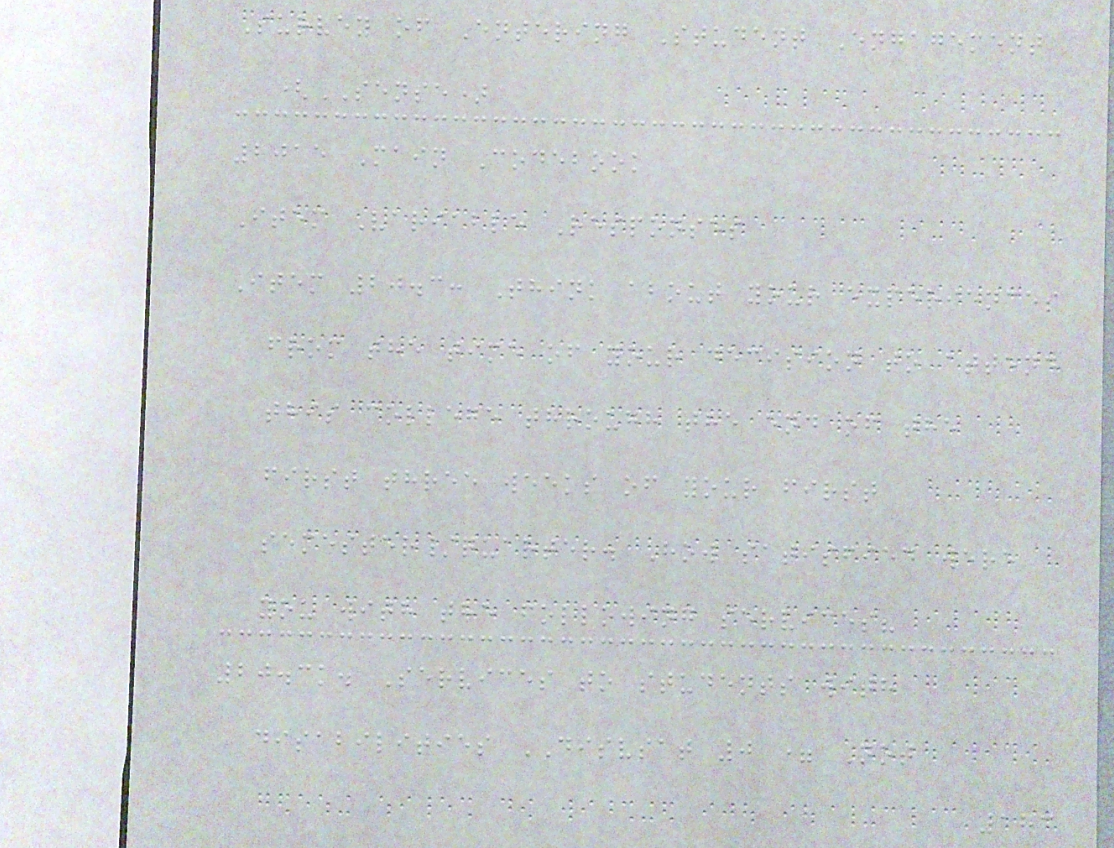Survey of Entering Student Engagement
(SENSE)
2015 Main Codebook
Item Variable Responses
Item 20.3: Think about your experiences
from the time of your decision to attend
this college through the end of the
first three weeks of your first
semester/quarter. How satisfied were
you with the following services?
20.3k. Services to students with
disabilities DISVSAT 0 = Not
183
